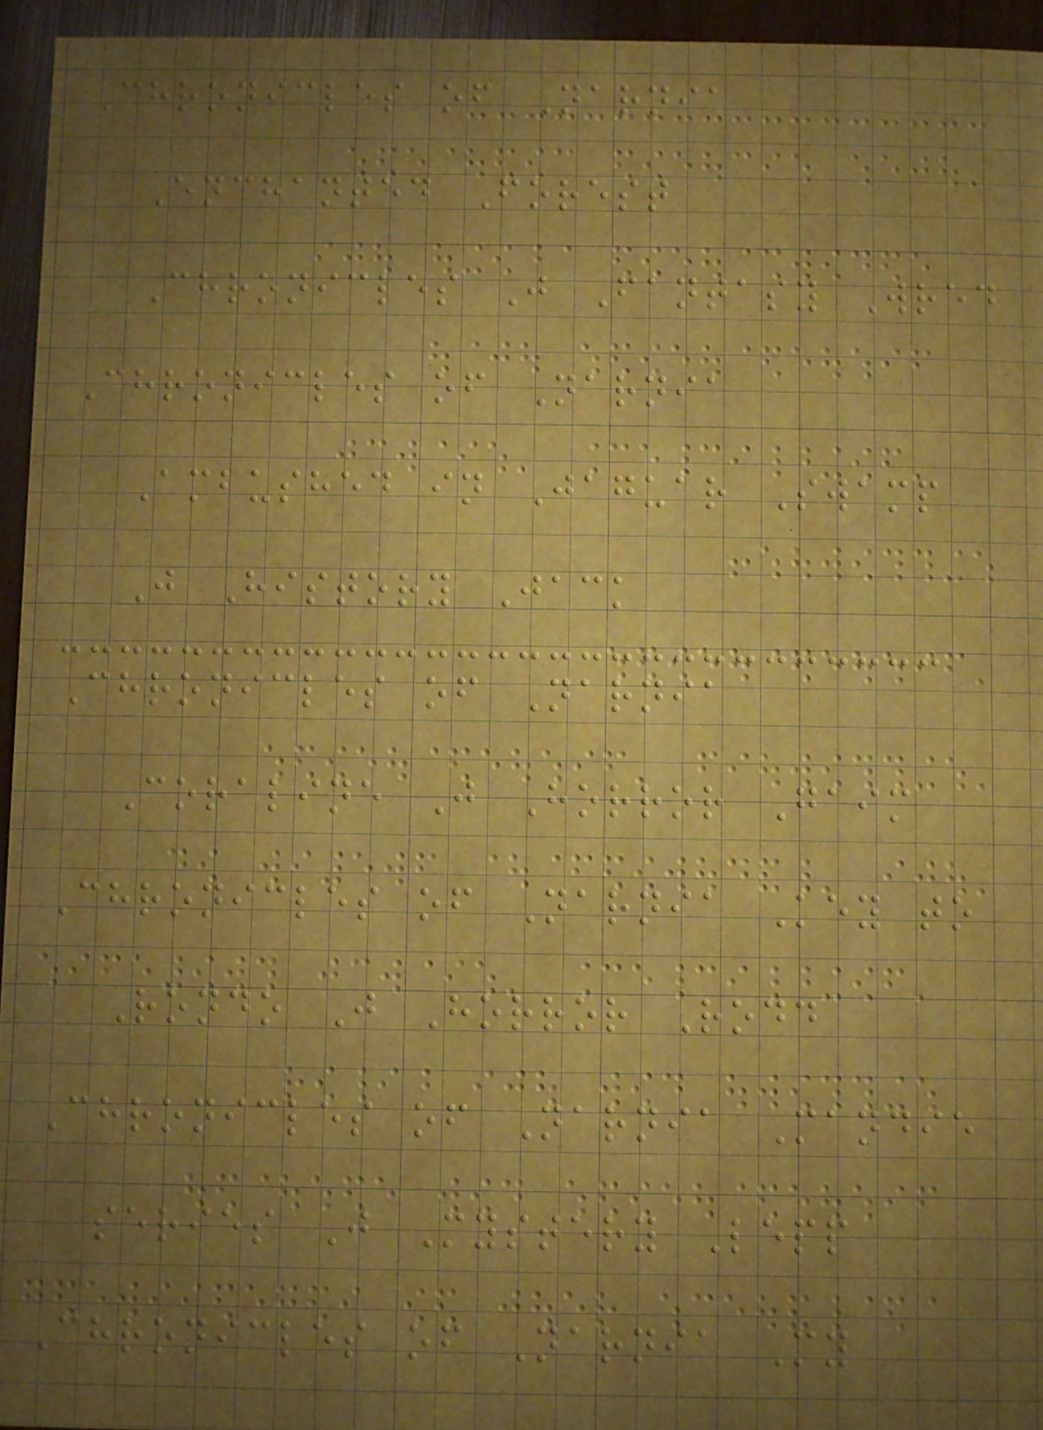Chronicles of Narnia
Enchanted Forest
Chronicles J Fantasy Wred
Chronicles of Narnia
Ambushed in Jaguar Swamp
J History Jack
Chronicles of Narnia
Coraline J Horror Gaim
Chronicles of Narnia Key to
Rondo J Horror Rodd
Chronicles of Narnia Mandie
series J Mystery Lepp
Chronicles of Narnia My
